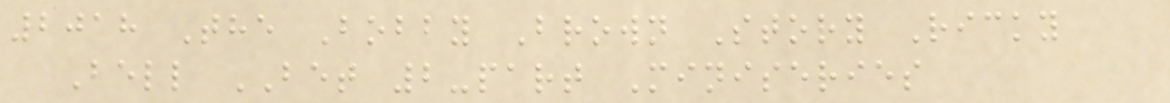2018 The Bobby Brown Story Ricky
Bell BET 2-part Miniseries
